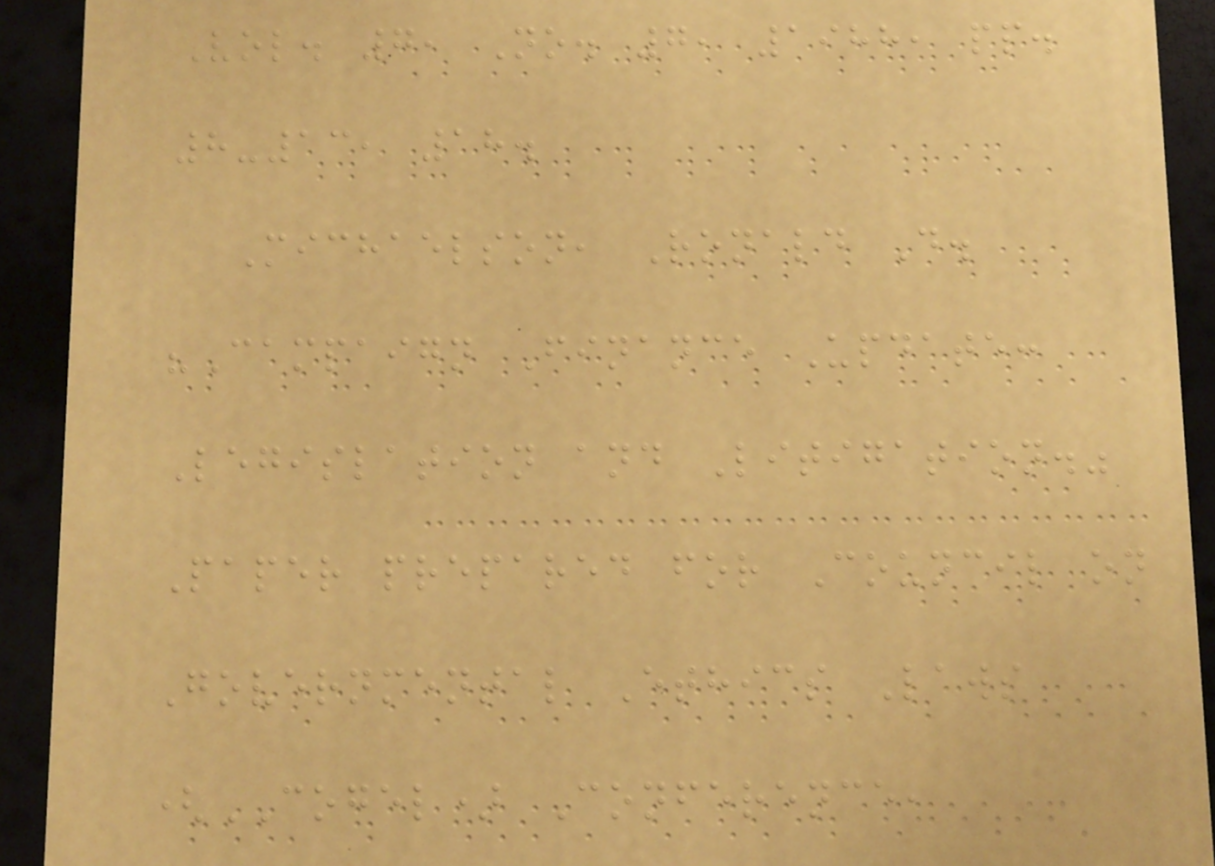Vol. 7, No. 7, 1988, pp.
8-13, 18.
Michaelson, Ronald D.
"Campaign Finance Update:
Legislation and Litigation."
Paper prepared for Council on
Governmental Ethics Laws
(COGEL) Conference,
